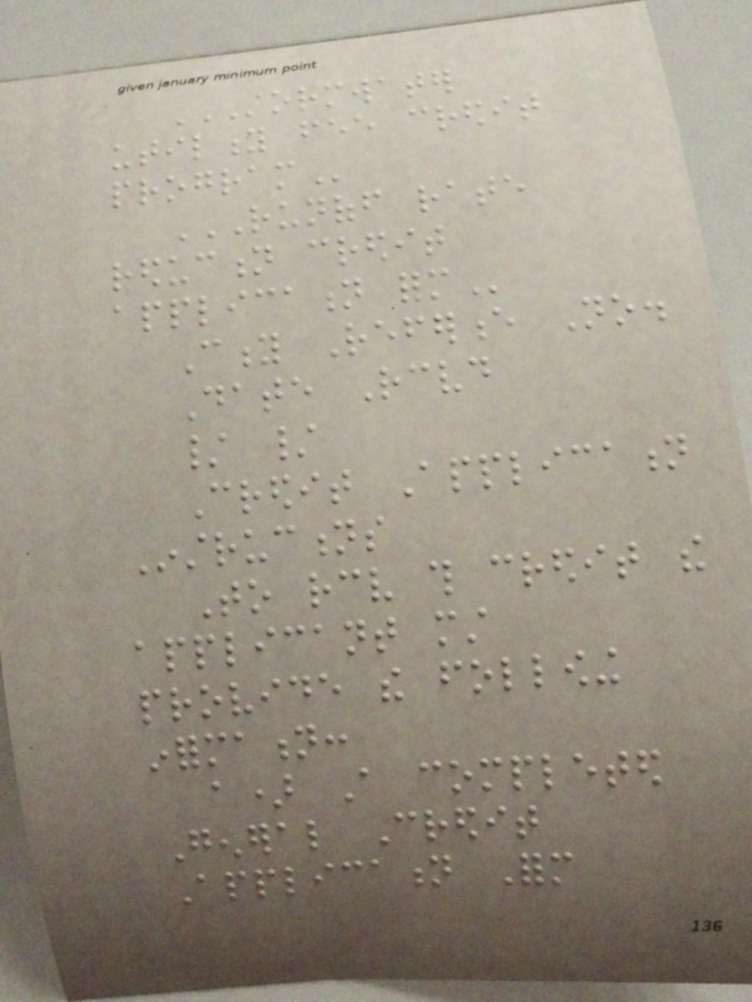STORMWATER
UTILITY FEE CREDIT
PROGRAM
RUNOFF RATE
REDUCTION CREDIT
APPLICATION FORM
City Reference No.
Date Received
/ /
Credit Application
Instructions
To receive this credit the
applicant must
provide the following
information:
a) A completed
General Credit
Application Form
